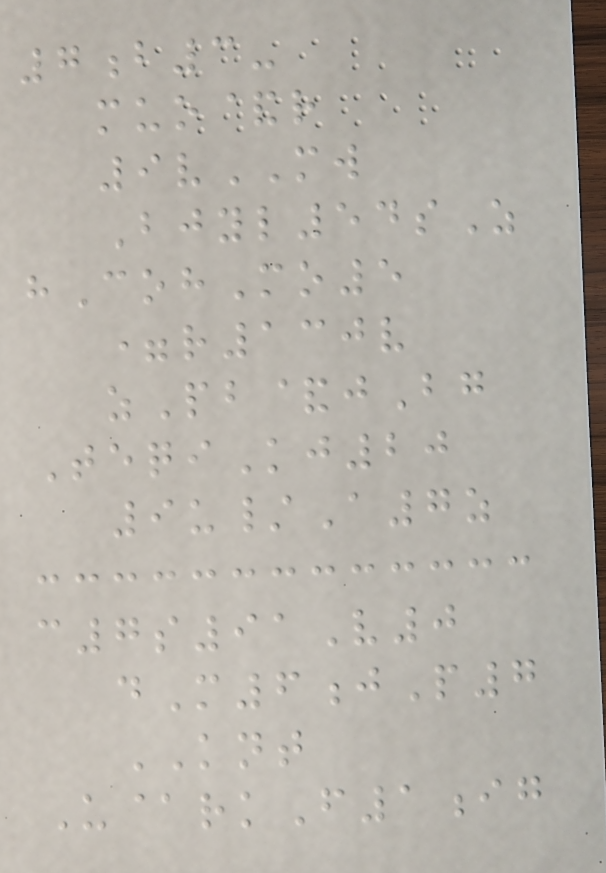7b3-
muo&r
9vMW
Bjyl54sZ
hCohMo5
=r130v
zPb&jBg
TeqiKj20
9u/A7z
c7s91V0
dM6jP7
KNT
U@rkF1ig
